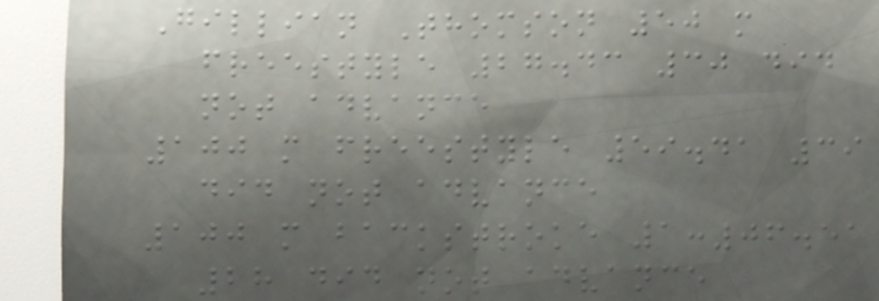Gillian Thomson 50 m
freestyle 27.43 30 did
not advance
100 m freestyle 59.41 39
did not advance
100 m backstroke 1:06.51
28 did not advance
